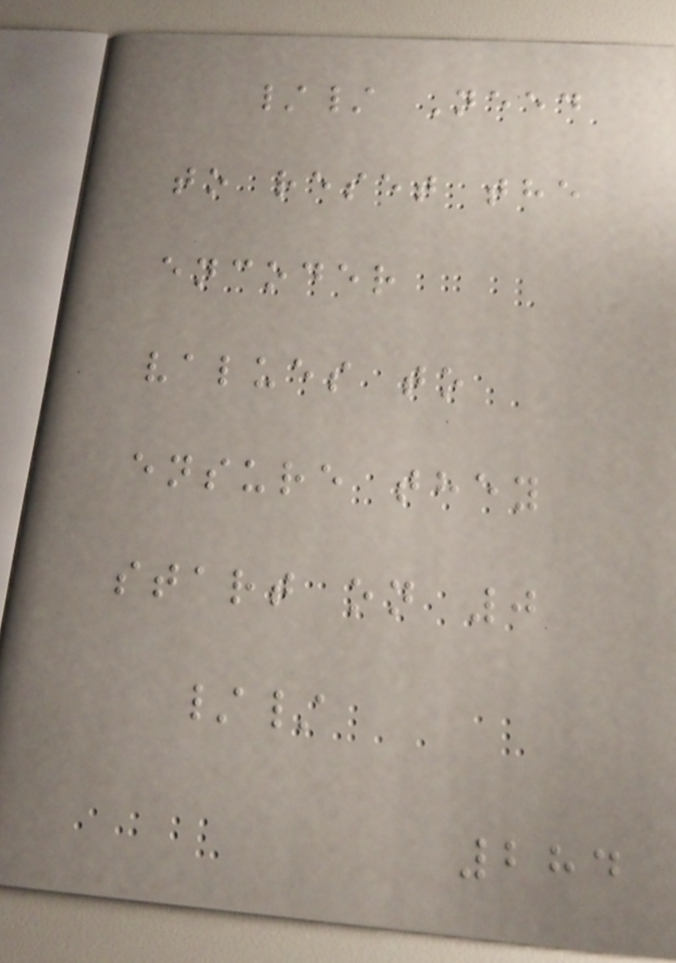// Need
to reset the
encoder
values to
ensure they
start on 0
//
284
